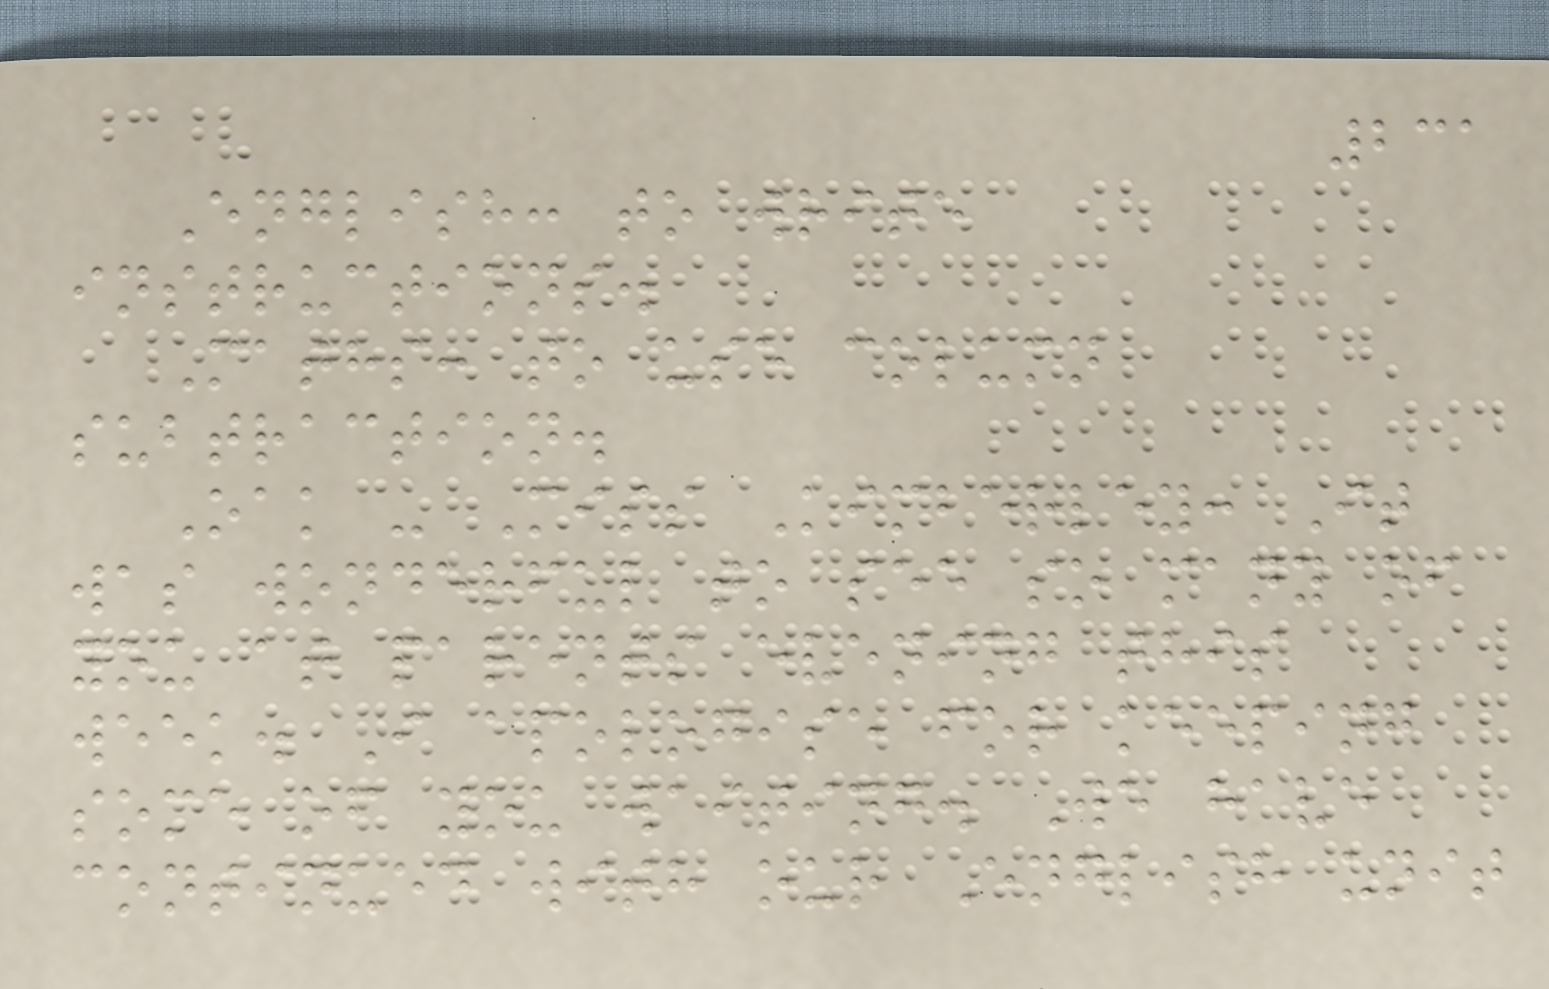231
English: to write
instructions.
Maths: to use column
subtraction.
Oak - Miss Kimberley: It
was wonderful to see so many of
you at parents evening this
week. I apologise for keeping
some of you waiting. We have
continued with our English unit
